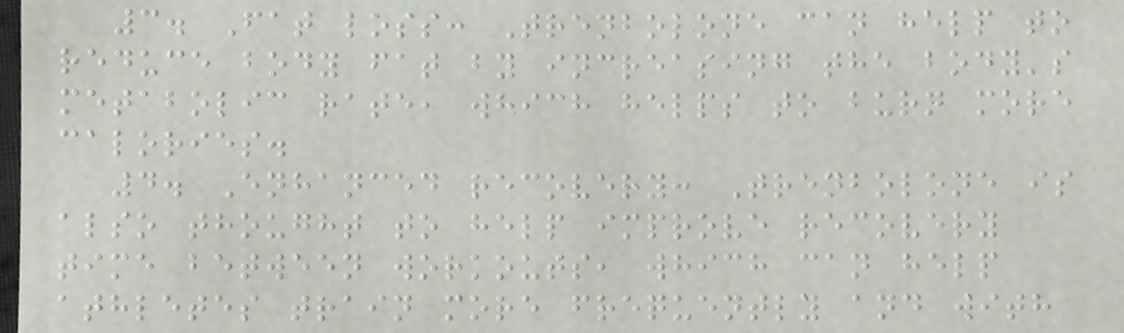3. Fat loss: Trenbolone can help to
reduce body fat by increasing the body's
metabolic rate, which helps to burn more
calories.
4. Enhanced recovery: Trenbolone is
also thought to help improve recovery
time between workouts, which can help
athletes train more frequently and with
